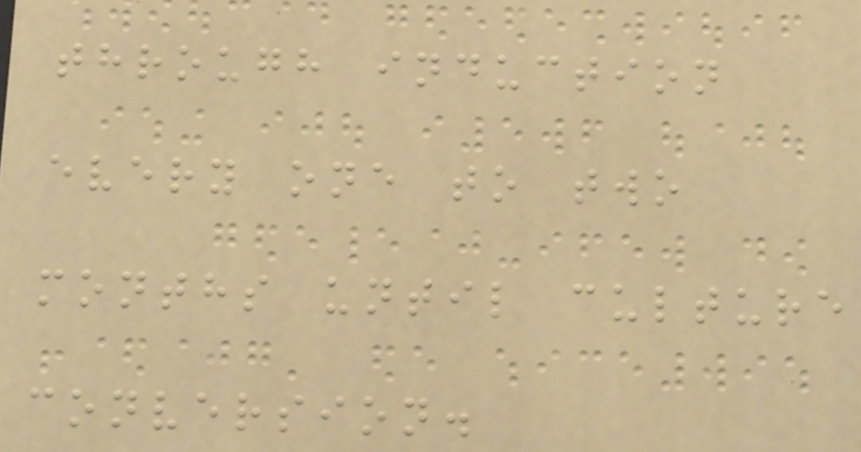through induction
every one to two
months until culture
conversion.
